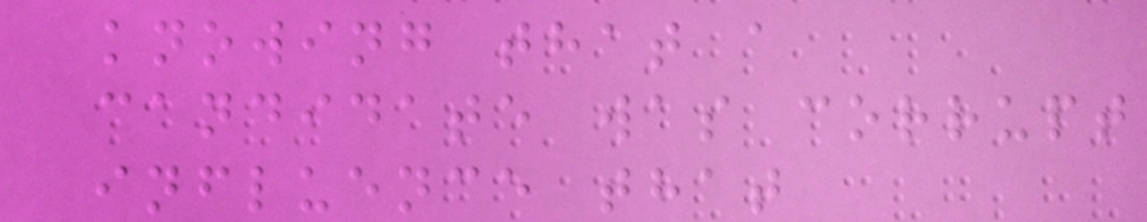knowing that a
candidate was corrupt
influence that
